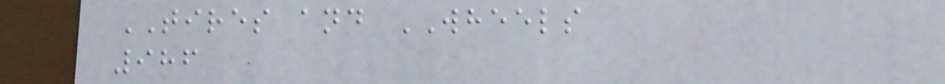TIRES and WHEELS
986
